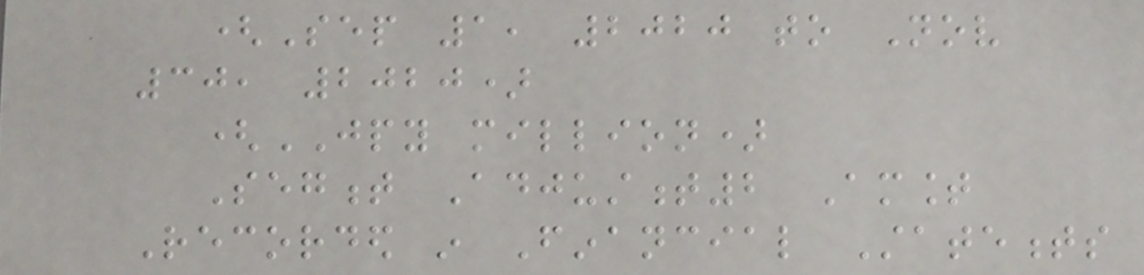(Sep 1, 2020 to Nov
30, 2020)
(JPY million)
Segment Adjustment2 Amount
Recorded in Financial Statements
